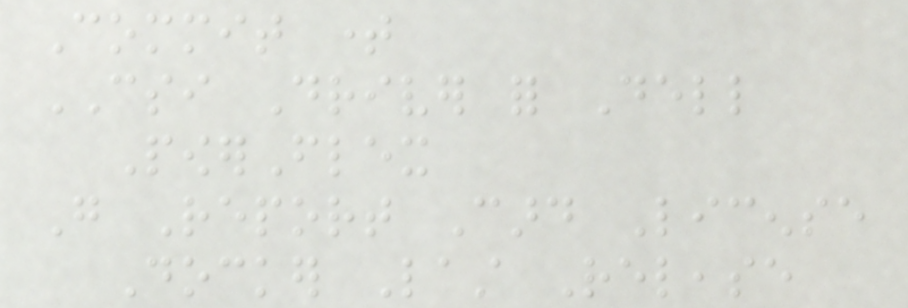Commit time
CSI Driver for Dell
PowerFlex
Go Report Card License
Docker Last Release
